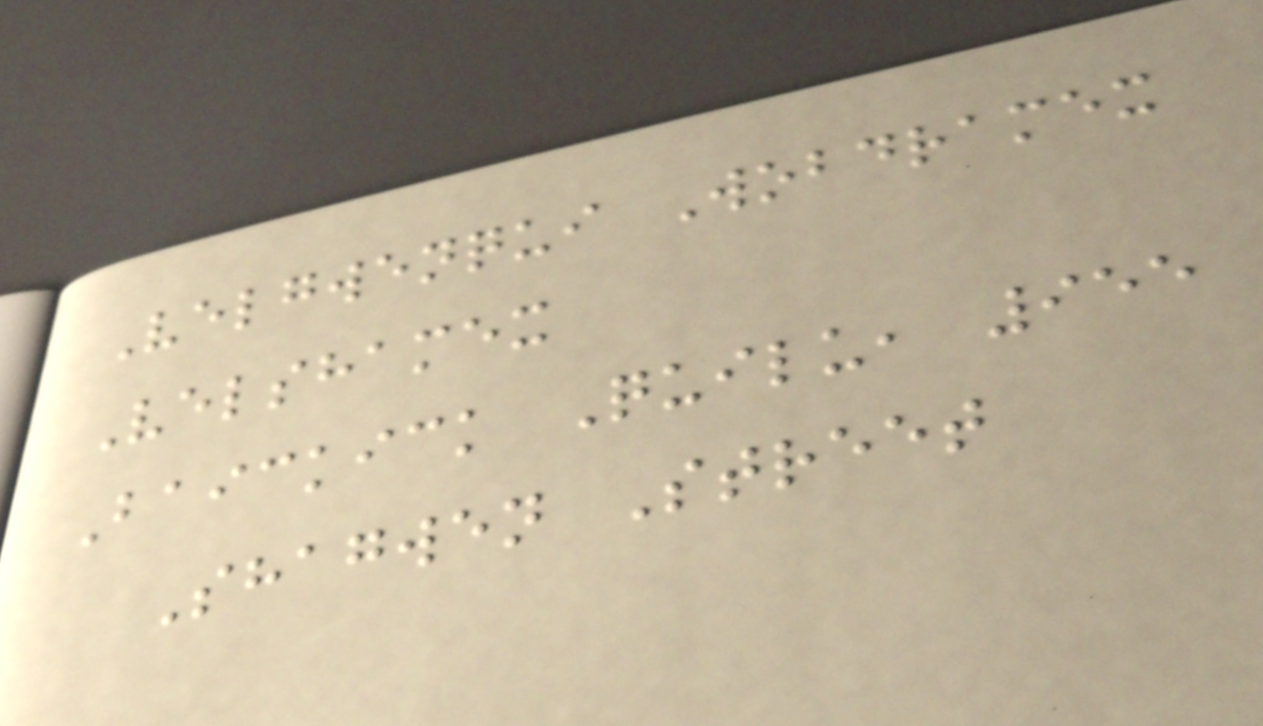Velgwenqui Wobdramex
Velshamex
Baickick Quilu, 955
Shagwen Street
